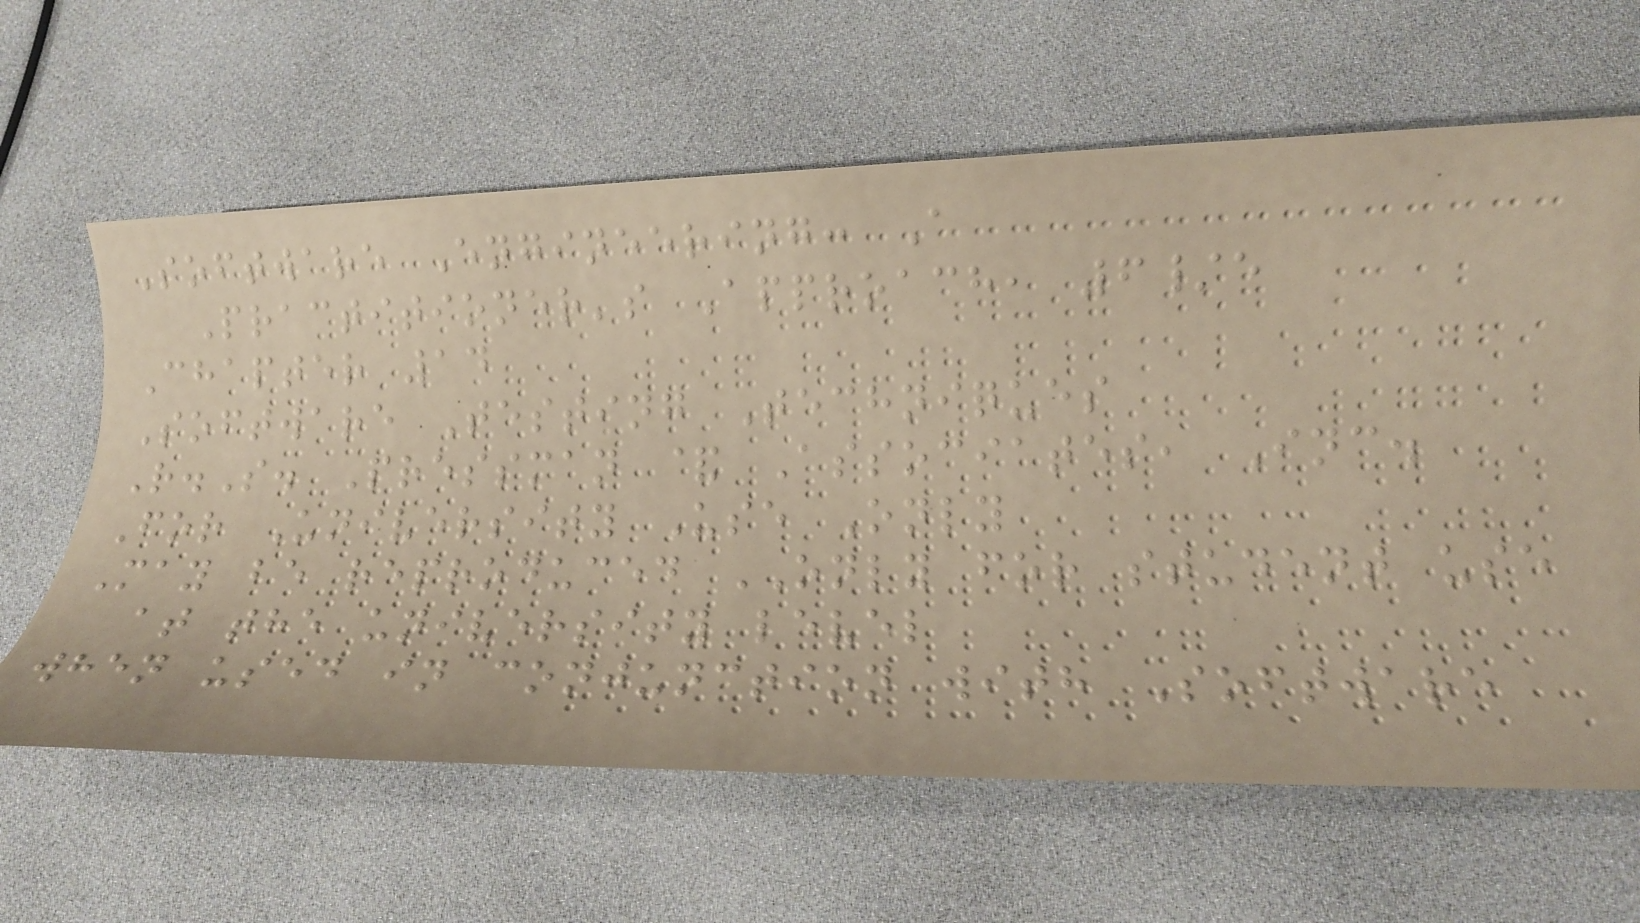Software Engineering: A
Practitioner's Approach, 6/e
Chapter 14
Software Testing Techniques
R.S. Pressman & Associates, Inc.
For University Use Only
May be reproduced ONLY for student use
at the university level
when used in conjunction with Software
